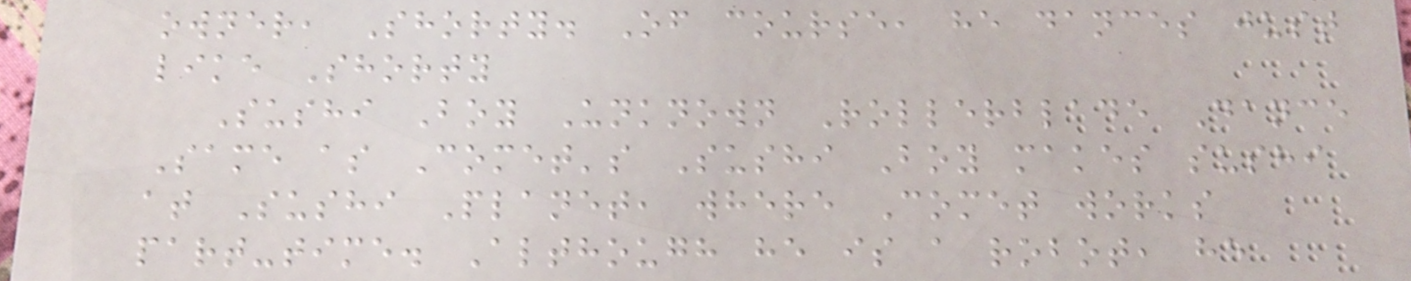owner, Shorty. Of course, he dances just
like Shorty
Sushi Boy Unknown Rollerblade Dance
Same as Comet's Sushi Boy makes sushi
at Sushi Planet, where Comet works
part-time. Although he is a robot, he
